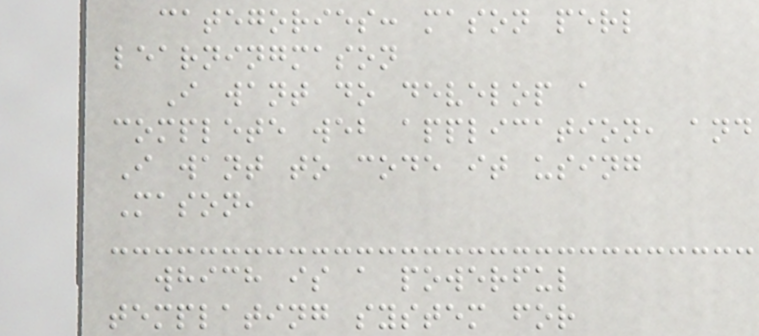categories: mason perl
learningmason
I want do develop a
complete web application, and
I want to code it using
Mason,
which is a powerful
templating system for
